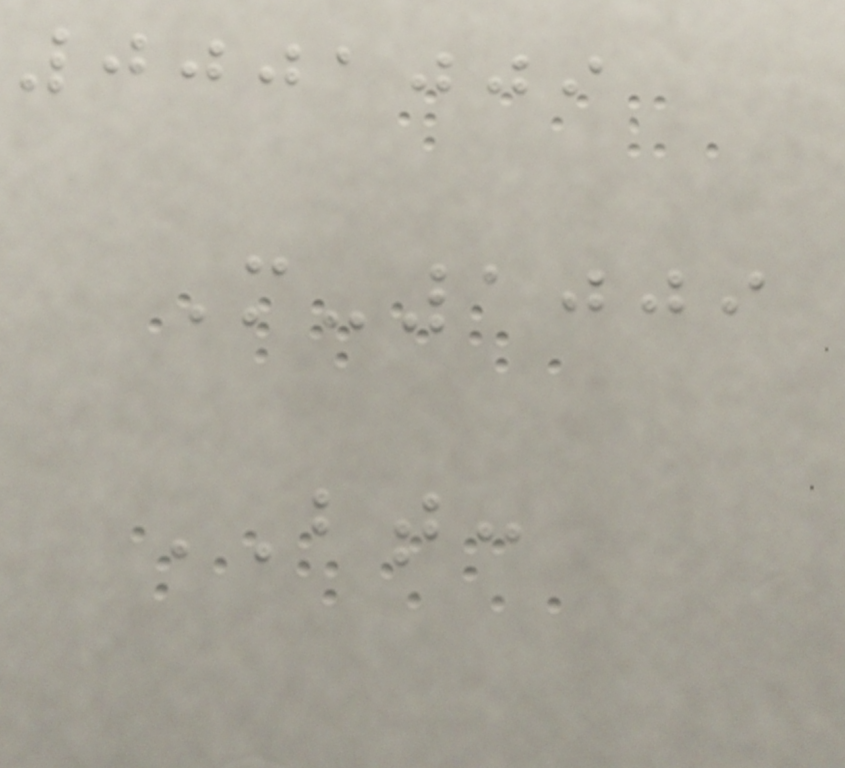0001009
M-1009
BT:
